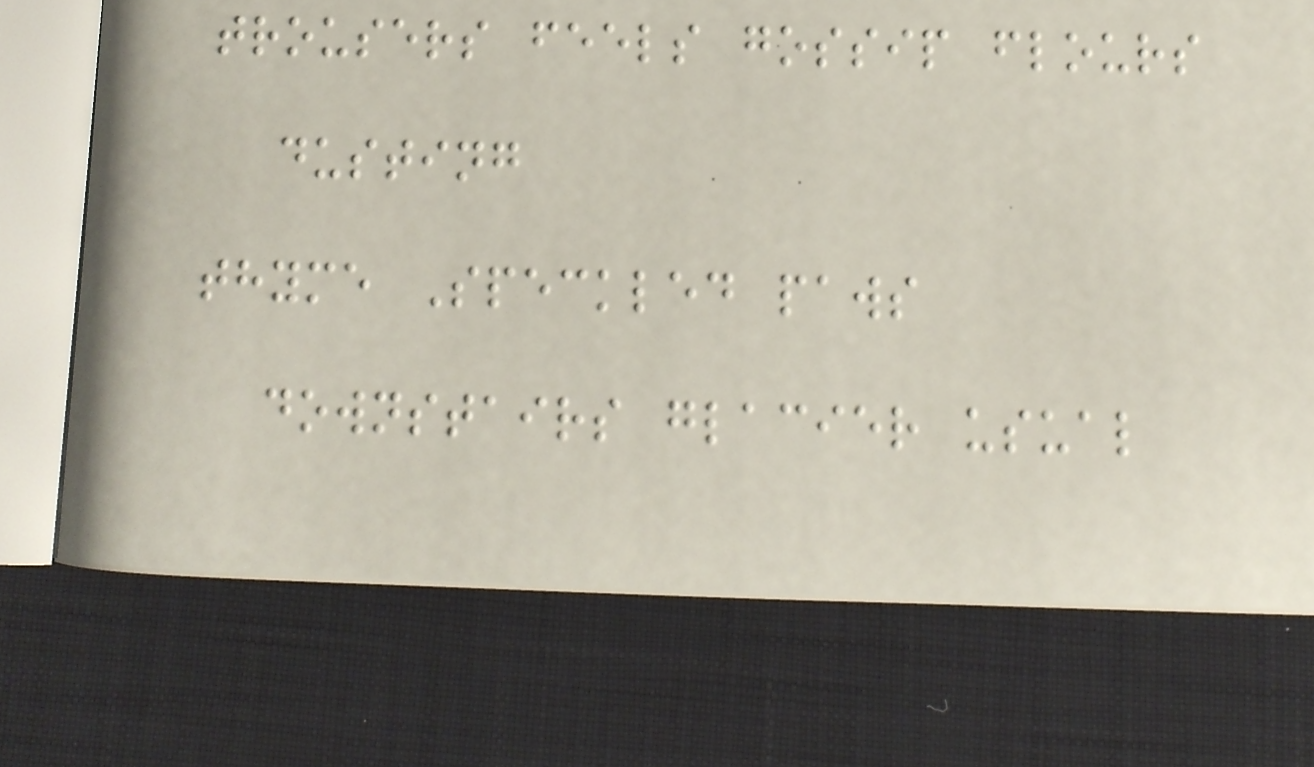trousers feels gossip flours
dusting
thyme Speckled paws
downstairs glacier usual
